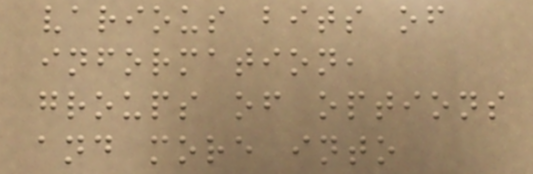various bits of
information,
groups of options
and more into
